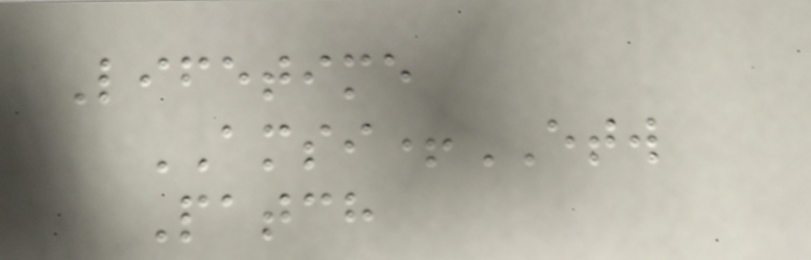Lifetime
AMSI+ETW
Patch
